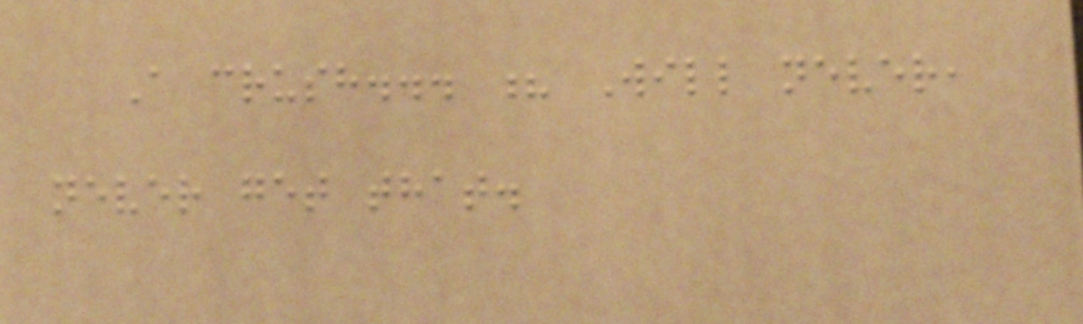A crush... ? Will never,
never get that.
